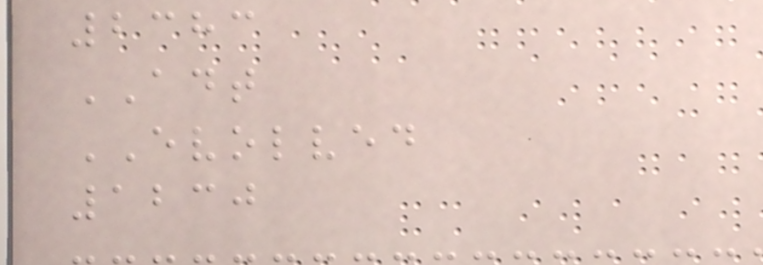2383
ADT
EVOLVED
1230
